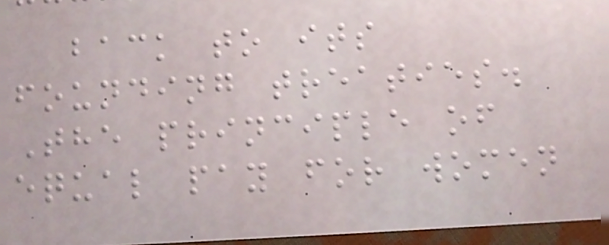back to its
founding treaties.
The principle of
equal pay for women
